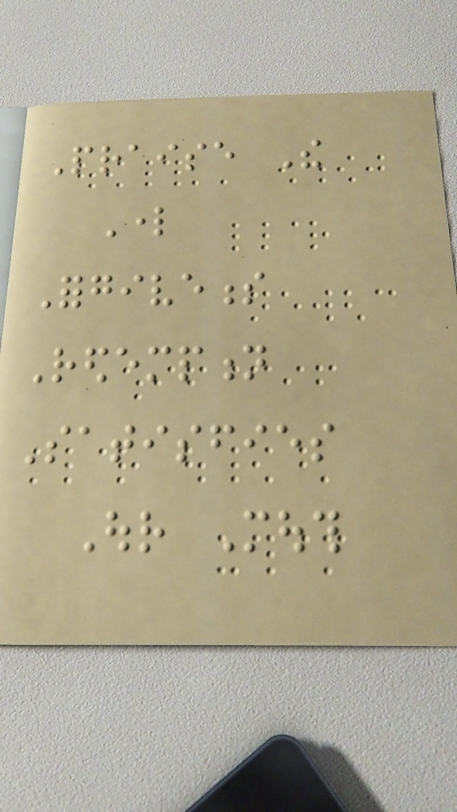Praise The
Lord
Forgiveness
Redemption
Satisfies
Our Mouth
